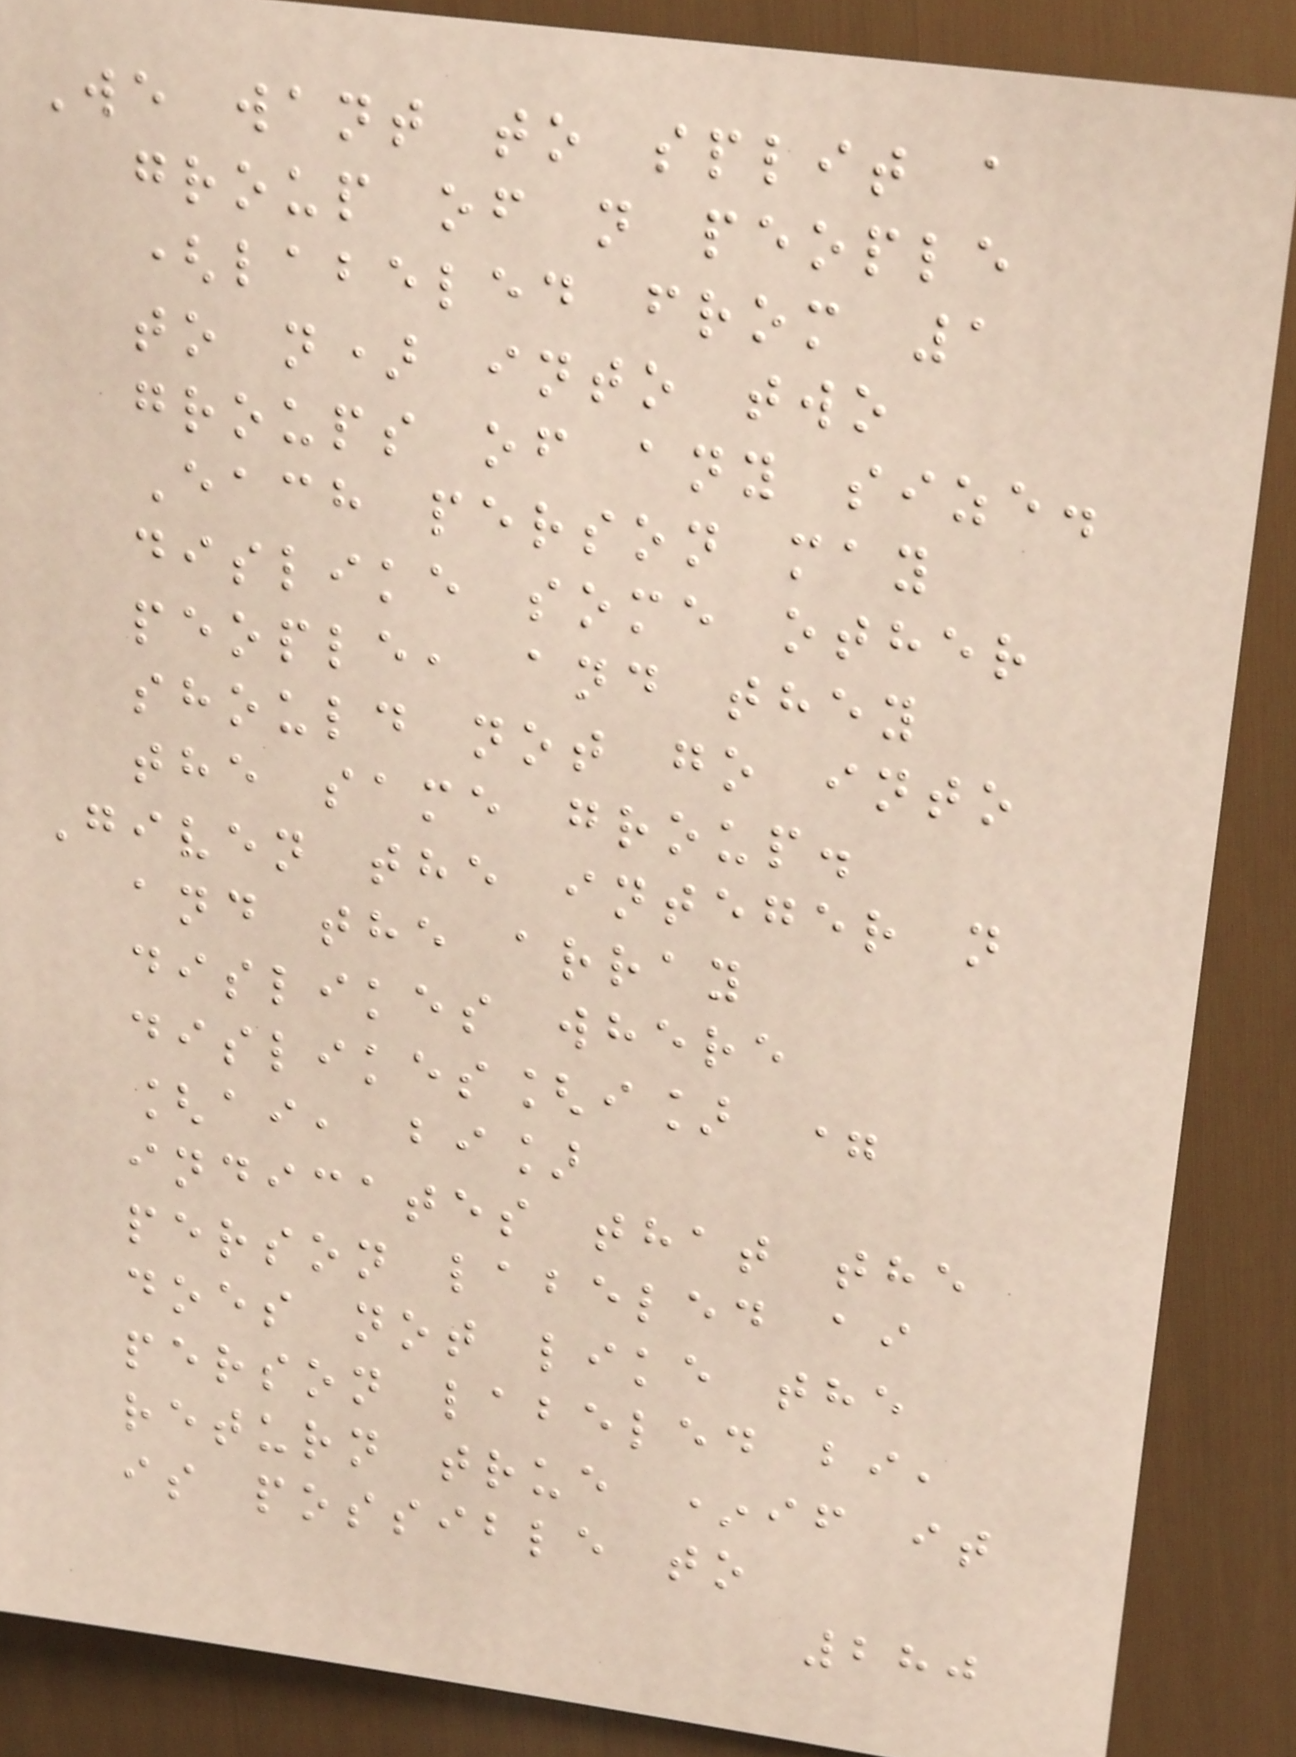We want to split a
group of n people
(labeled from 1
to n) into two
groups of any size.
Each person may
dislike some other
people, and they
should not go into
the same group.
Given the integer n
and the array
dislikes where
dislikes[i] =
[ai, bi]
indicates that the
person labeled ai
does not like the
person labeled bi,
return true *if it
is possible to
280
